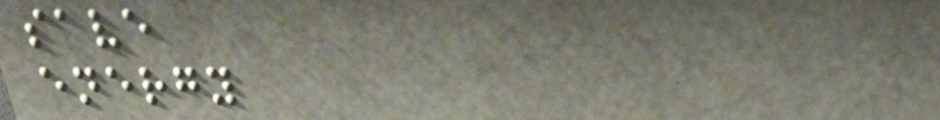save
energy
